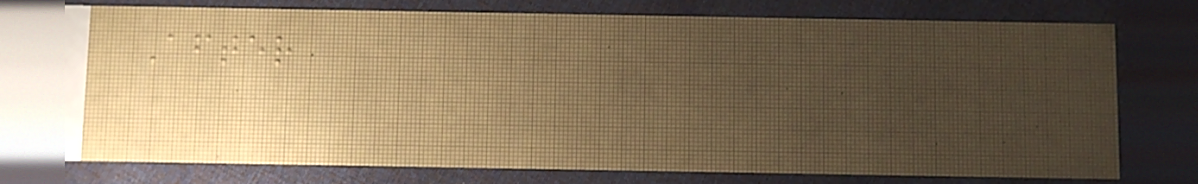After
